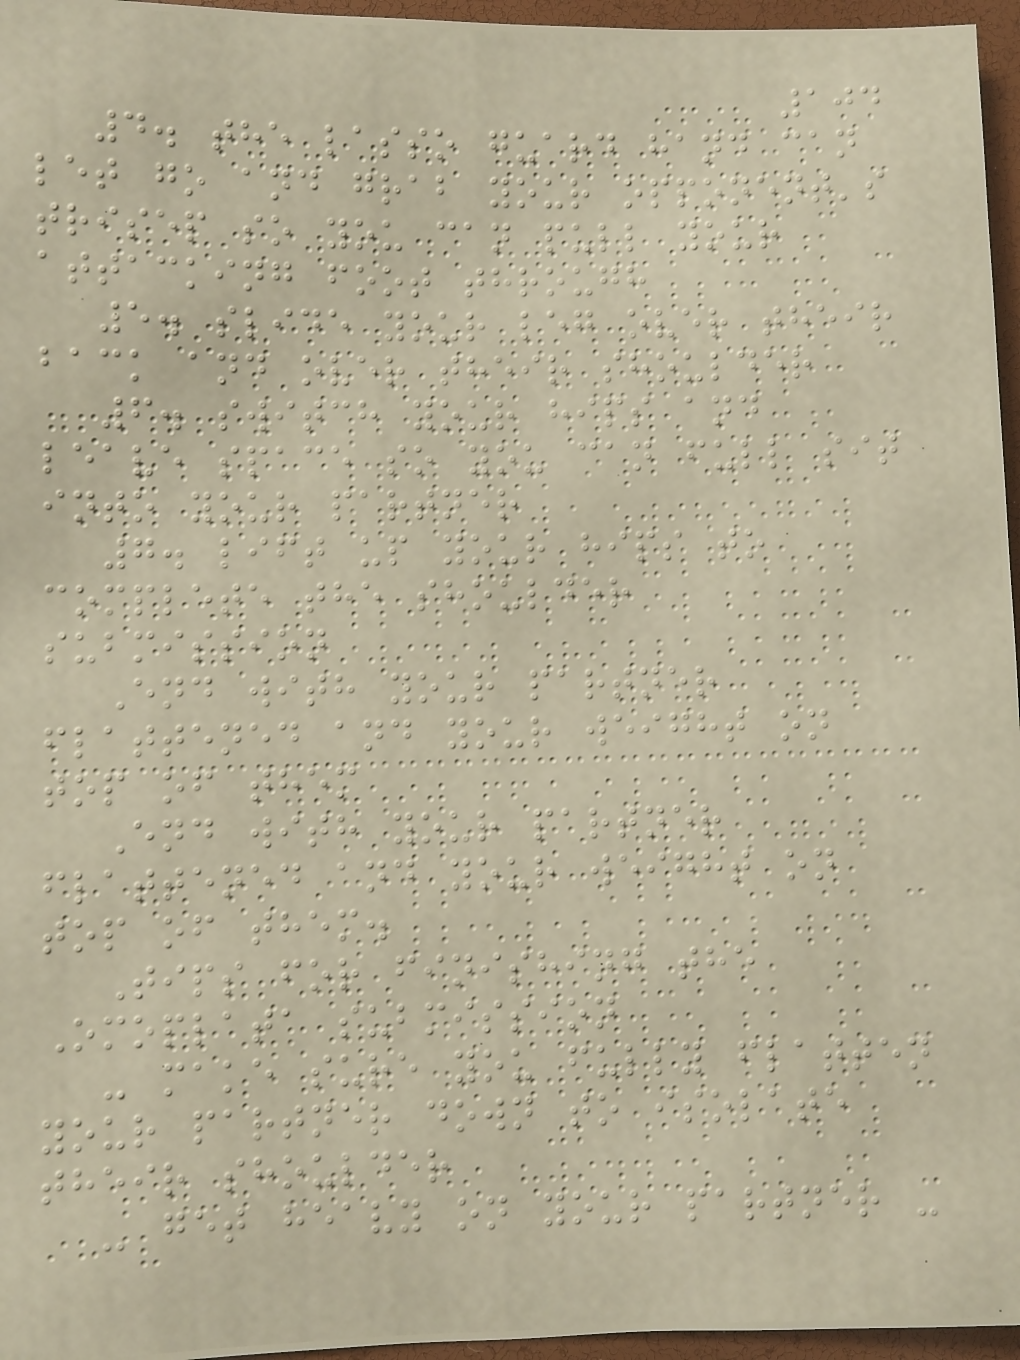104
4. the lasso guard hand can
let go and grab your opponent's
trisep so you can pull your
attacking foot through
5. slide your leg over their
back and over their shoulder
6. switch your hips and
leave space so you can full sit
into your partner
7. lift up your hips to
complete the shoulder
submission
End with your partner
flattened and your weight on
top of them
End with your partner
flattened and your weight on
top of them.
Tips for finishing the
Omoplata submission
- make sure you fully flatten
your partner down to isolate
their shoulder
- get heavy on your partner -
